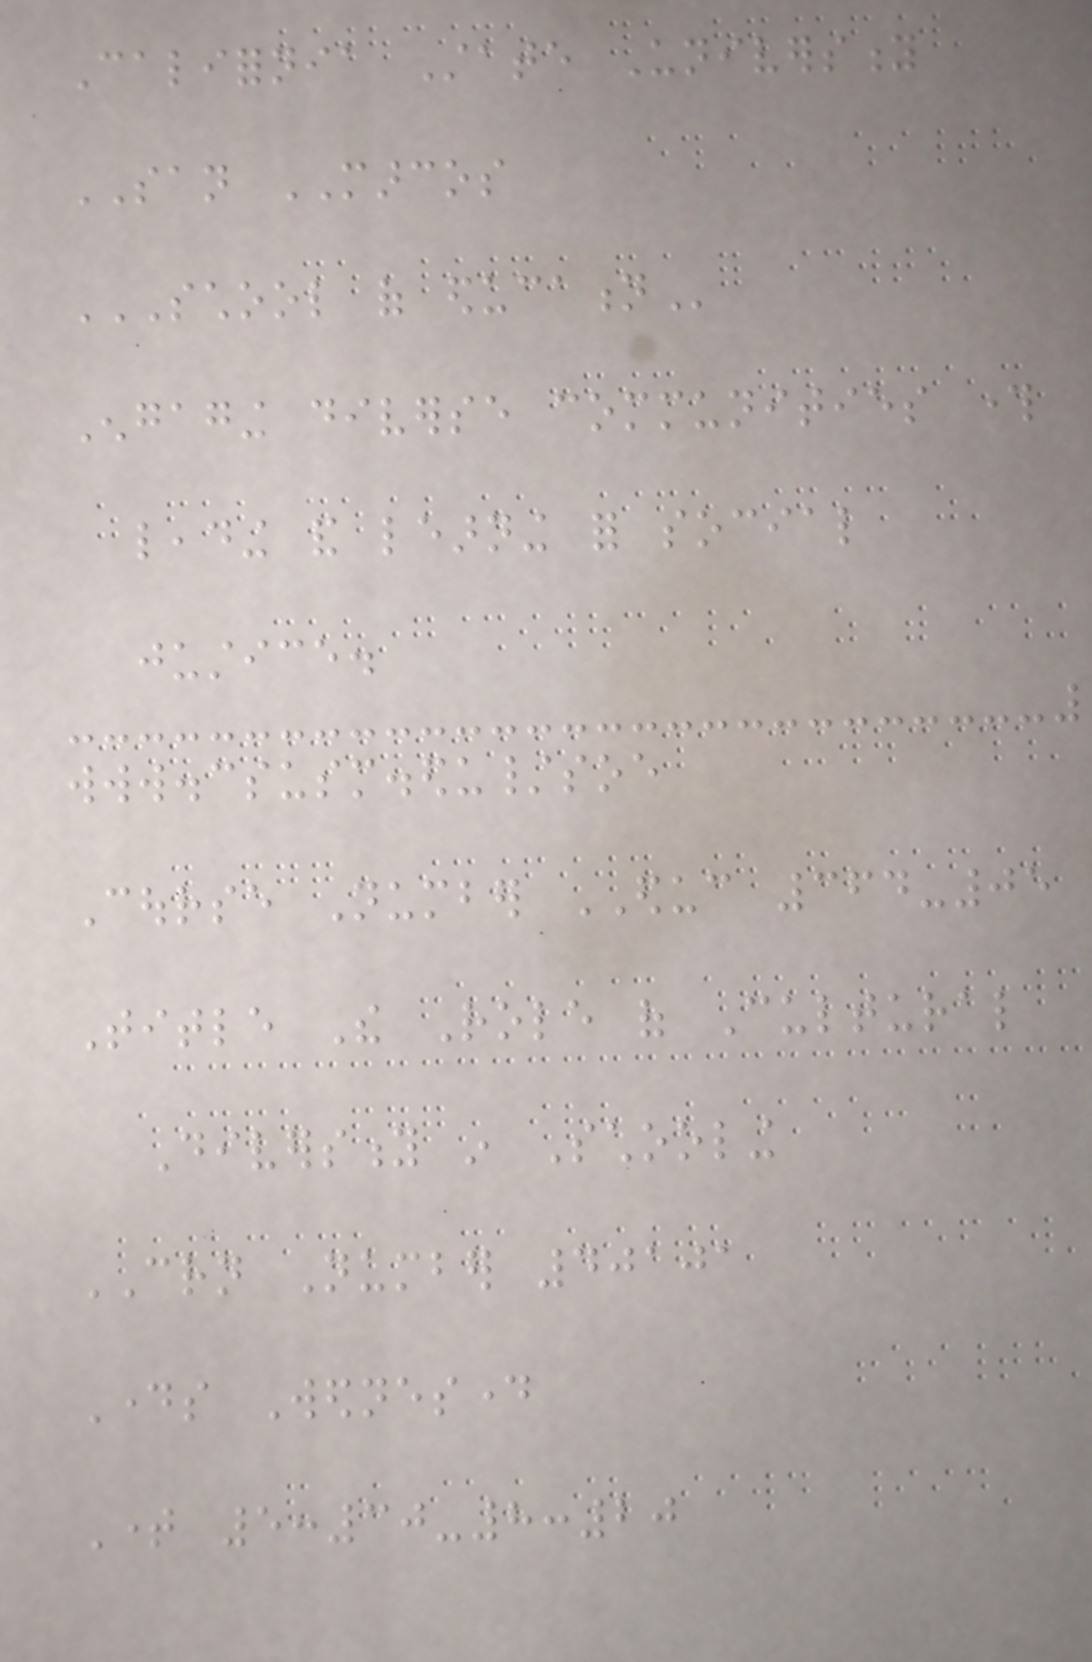California State University
SAN MARCOS
SCHOOL OF EDUCATION
Engaging diverse communities through
leading and learning for social
justice.
www.csusm.edu/soe
Course Number EDUC 364-05
Title The Role of Cultural
Diversity in Schooling
CRN Number 40101
Days Wednesday
Time 5:30-8:20
